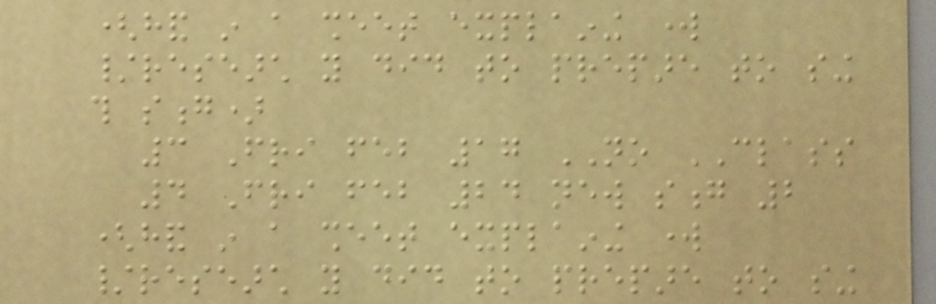(hand in a sheet explaining work
/research you did to prepare to sing
this song)
3 Fri feb 17 NO CLASS
4 Fri feb 24 new song 2
(hand in a sheet explaining work
/research you did to prepare to sing
